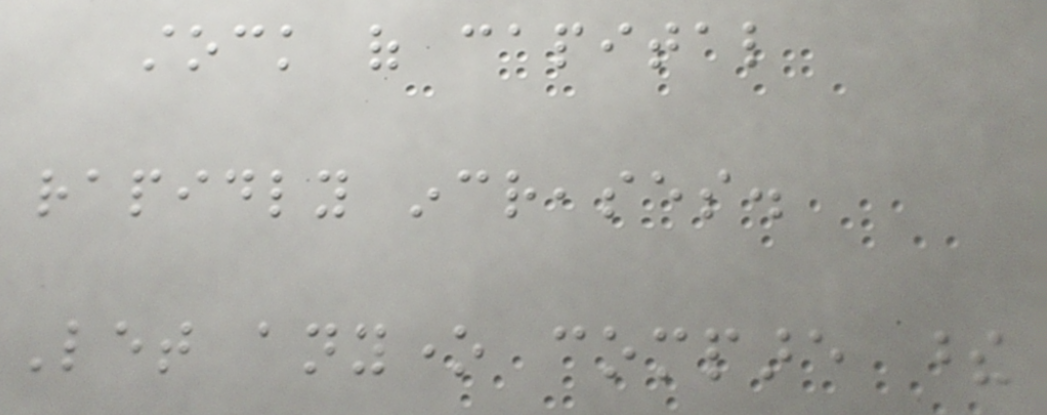stock of capital
rapidly increases.
Let anyone compare these
